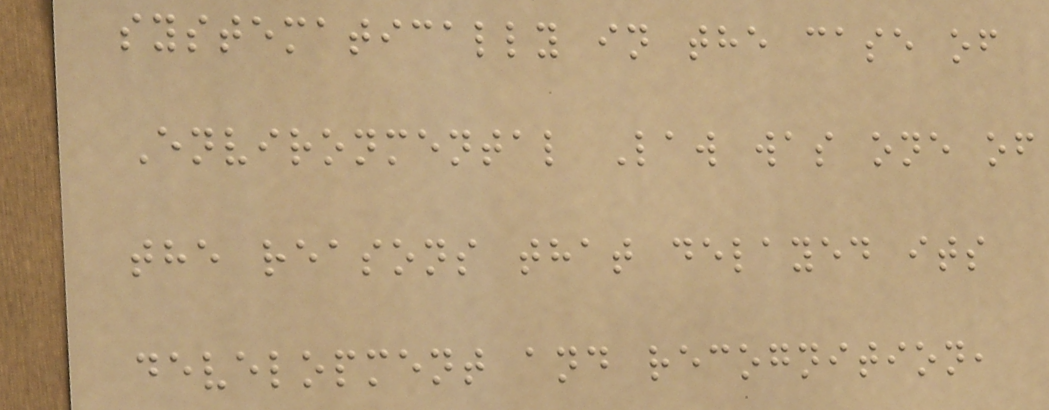systematically in the case of
Environmental Law was one of
the reasons that delayed its
development and recognition,
